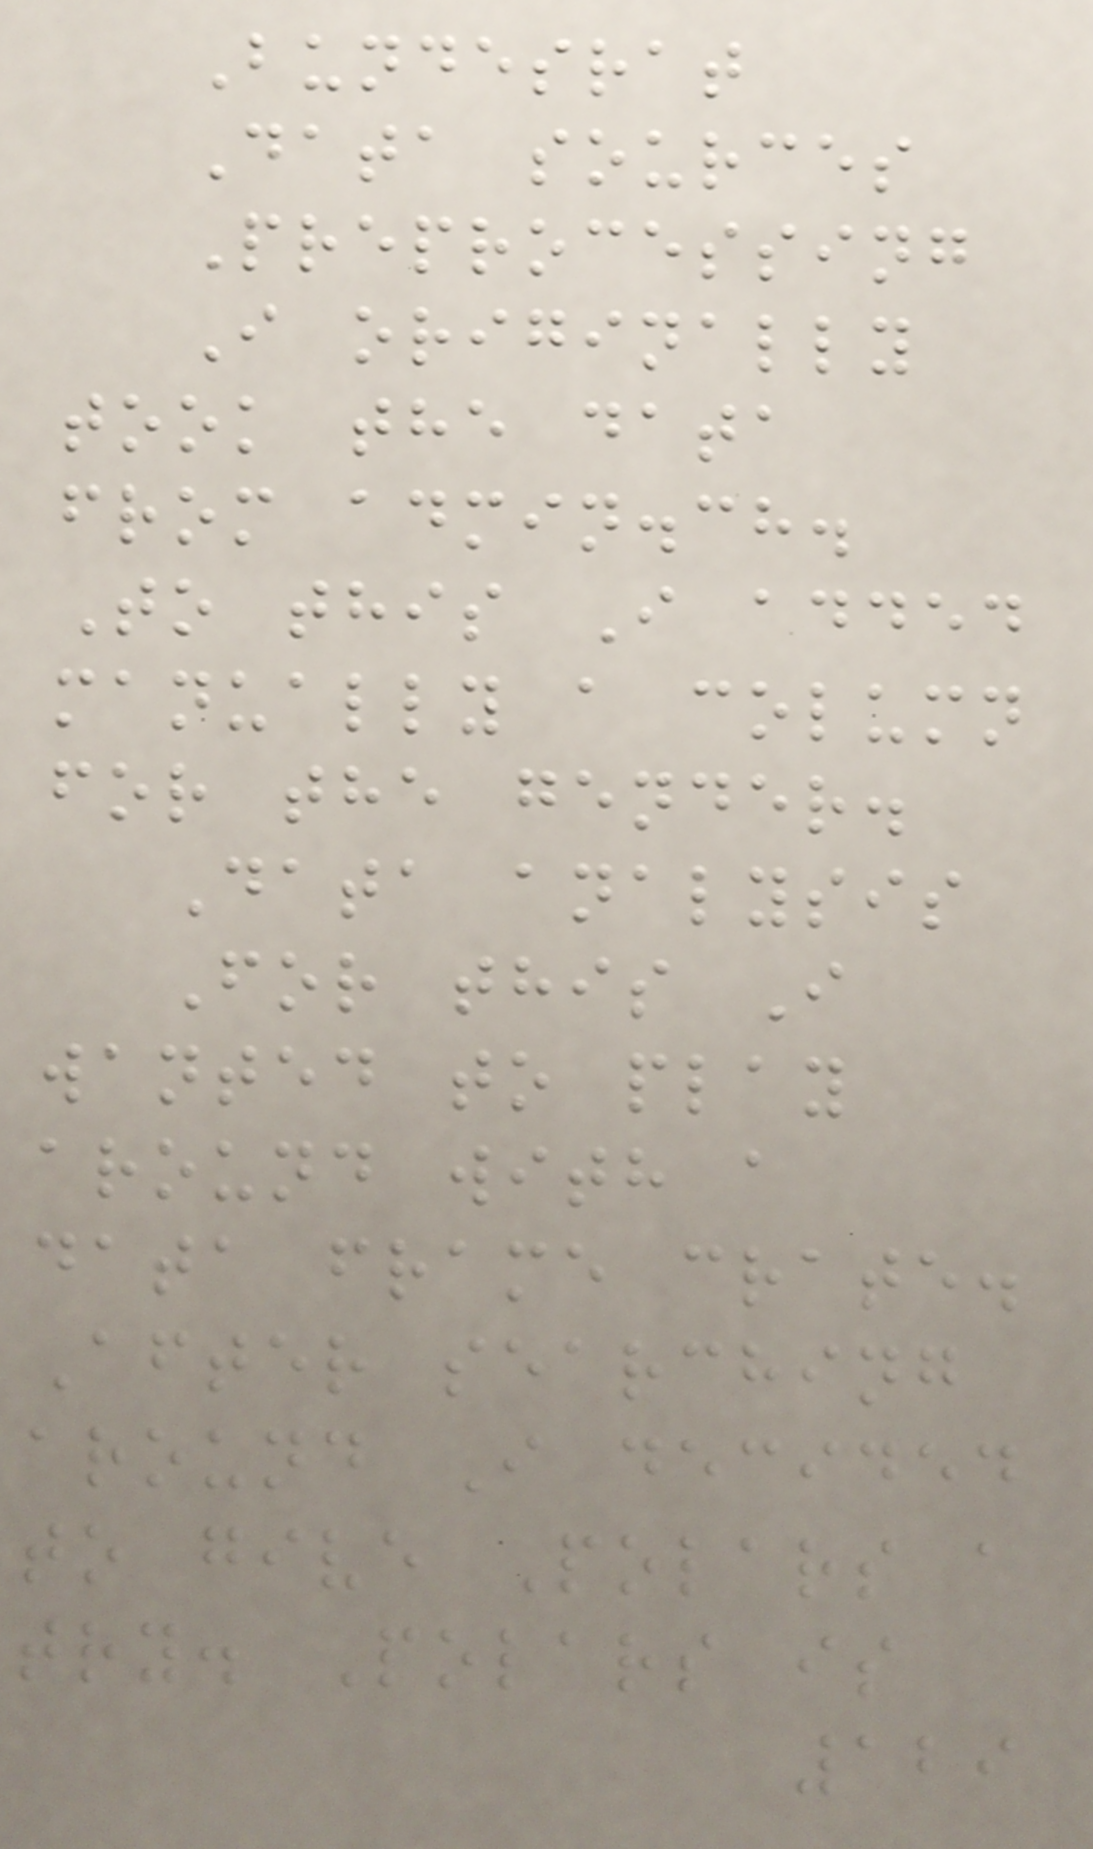Bundesrat
Data sources
Preprocessing
I originally
took the data
from admin.ch.
To this I added
manually a column
for the gender.
Data analysis
For this I
wanted to play
around with a
data frame crate.
After searching
around I decided
to give Polars a
try. Polars is
129
